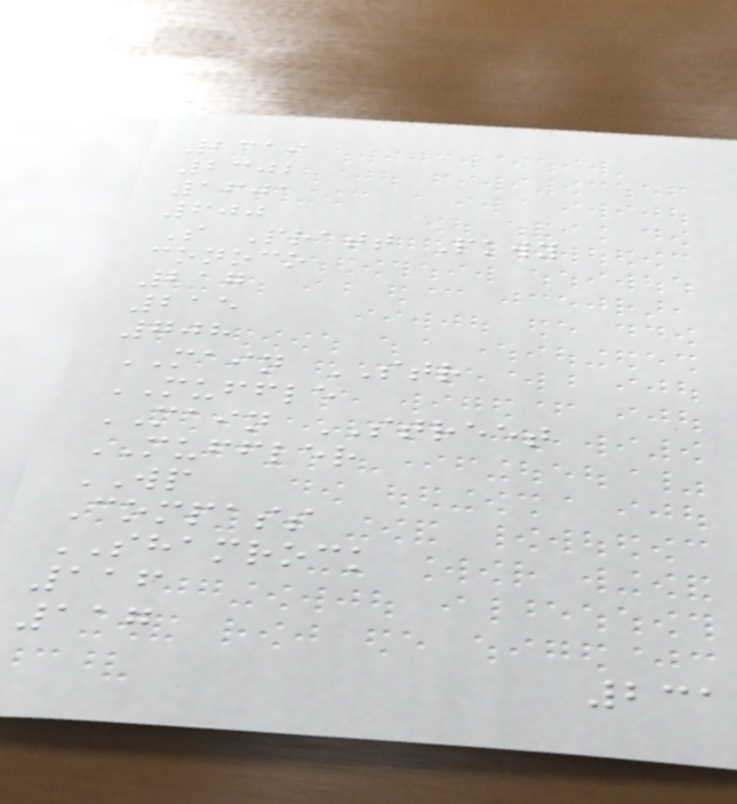2319
2302
1601
600
S Pratt Pkwy
conoco
217
215
708
MAIN STR
MUFFLE
MAIN STREET
MUFFLER
WP
Compass
SHAMROCK
116
117
231
